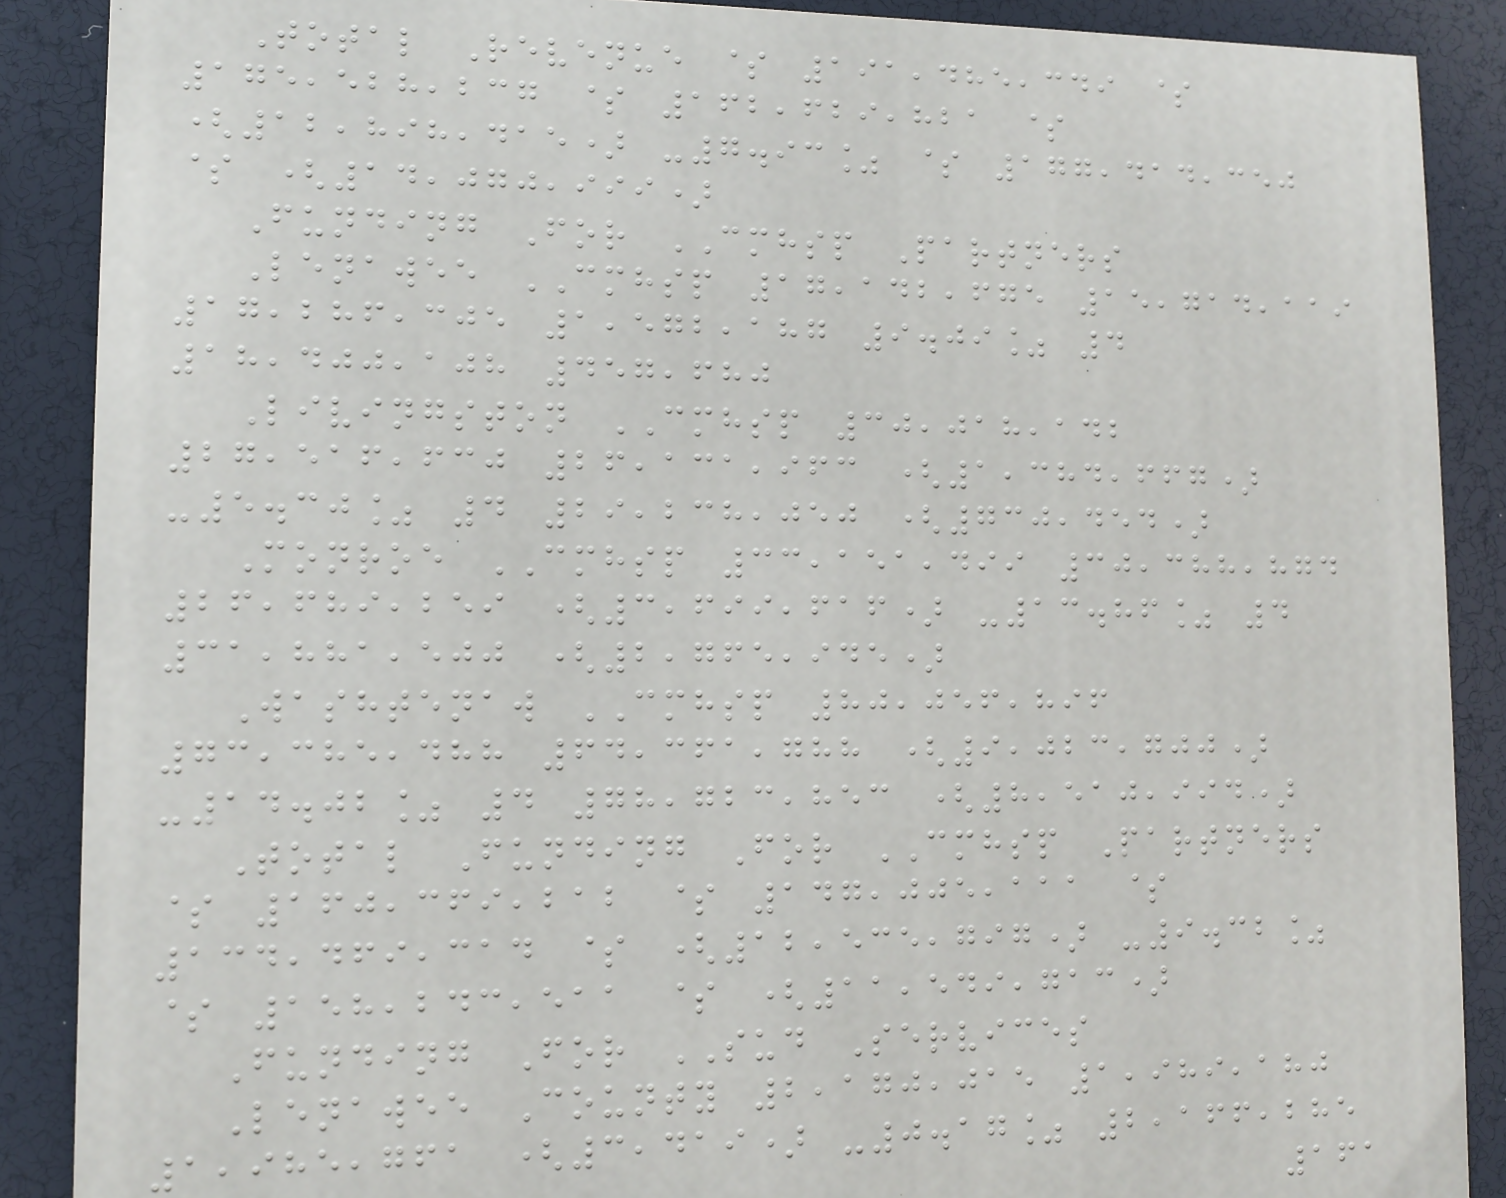Total Revenue $ 191,485,349 $
175,528,237 $ 162,629,821 $
(12,898,415) -7.93% $ 177,414,350
$ (14,070,999)
Funding For CMHSP Partners
Lenawee CMHSP 17,142,675 15,714,119
17,286,305 1,572,187 9.09% 4
18,400,108 457,680
Livingston CMHSP 30,018,142
27,516,630 26,131,963 (1,384,667)
-5.30% 4 29,238,050 (730,454)
Monroe CMHSP 33,151,499 30,388,874
26,689,259 (3,699,616) -13.86% 4
31,881,500 (2,765,945)
Washtenaw CMHSP 80,056,896
73,385,488 64,361,788 (9,023,700)
-14.02% 4 78,723,853 (8,510,994)
Total Funding For CMHSP Partners
$ 160,369,212 $ 147,005,111 $
134,469,314 $ (12,535,797) -9.32%
$ 158,243,511 $ (11,549,713)
Funding For SUD Services
Lenawee County 2,170,015 1,989,180
1,985,761 (3,419) -0.17% 2,166,285
161
